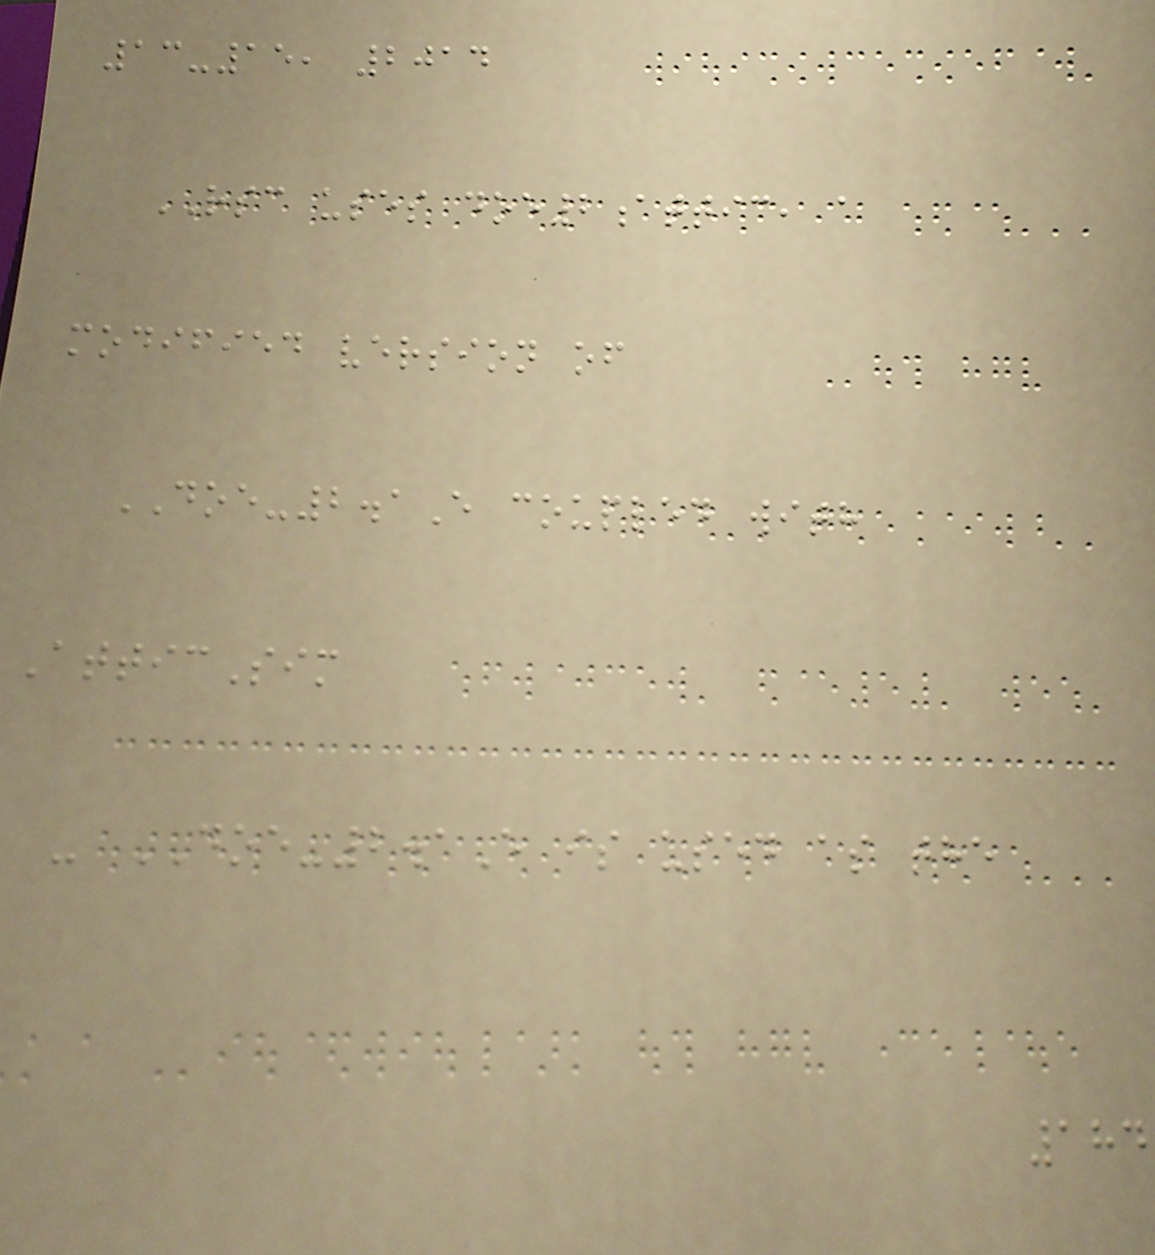13-15, 2014
RSC uses doe2attic, a
modified version of
DOE-2.1E coupled with
AtticSim
- DOE-2.1E is used as the
184
